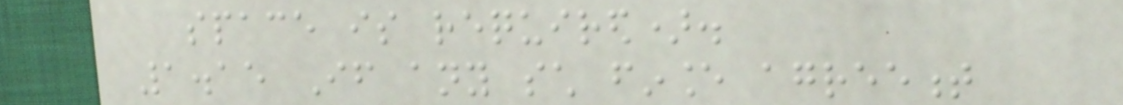space is required).
1.15 If any such finance agreement
